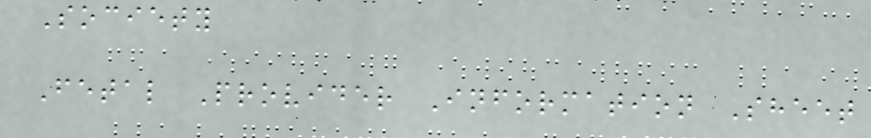Society
Fetal Provider Information Sheet
